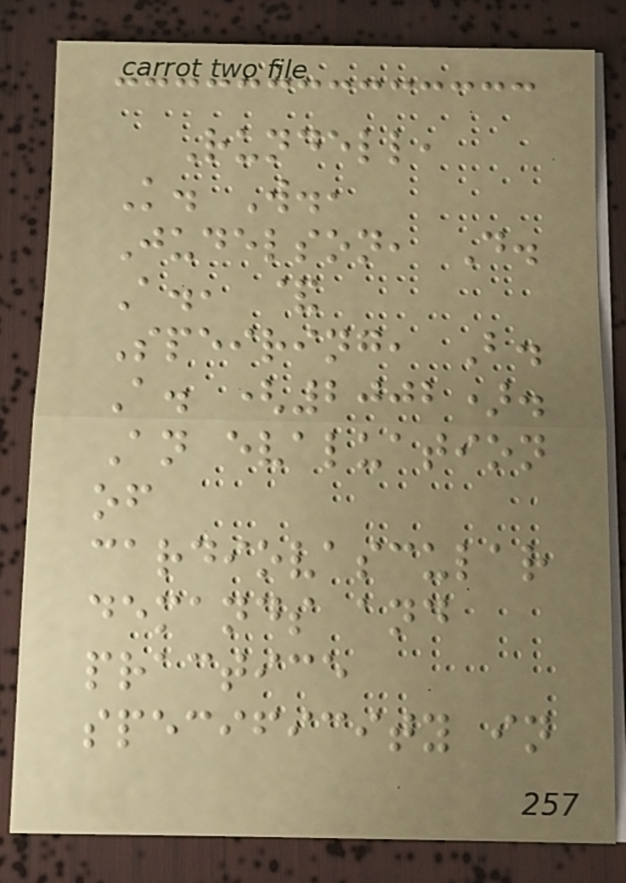Rundell,
K. W.,
Judelson, D.
A., &
Speiring, B.
A. (2002).
An evaluation
of
cardiovascular
demands and
practice
specificity in
